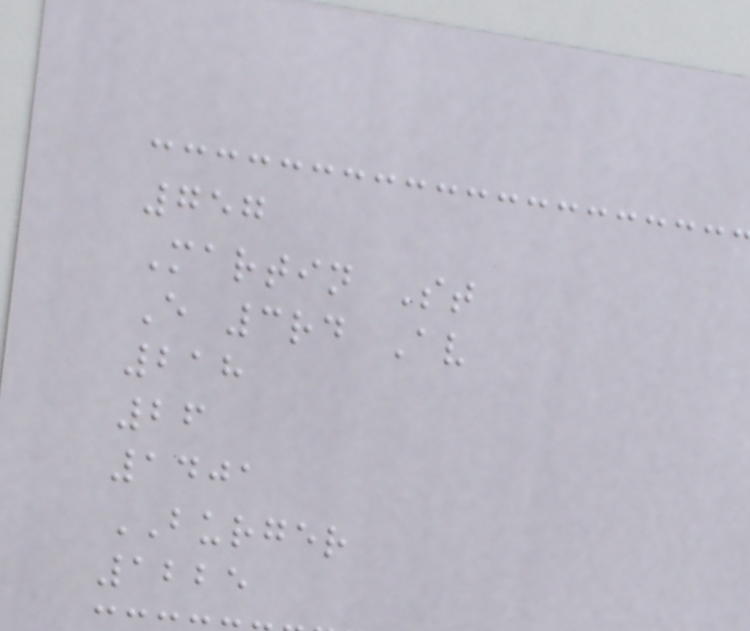757
Martin St
E 3rd Av
218
26
1401
BURGER
1225
